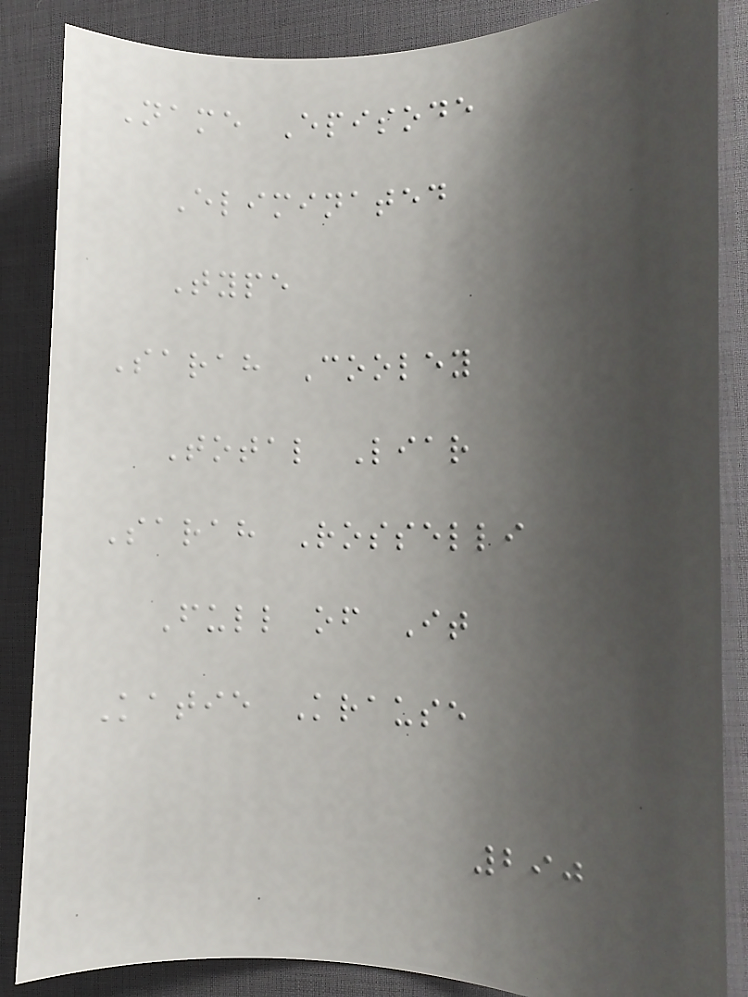Name Episode
Eliminated
Type
Sarah Cooley
Total Liar
Sarah Rosselli
Full of It
Katie Krause
290
